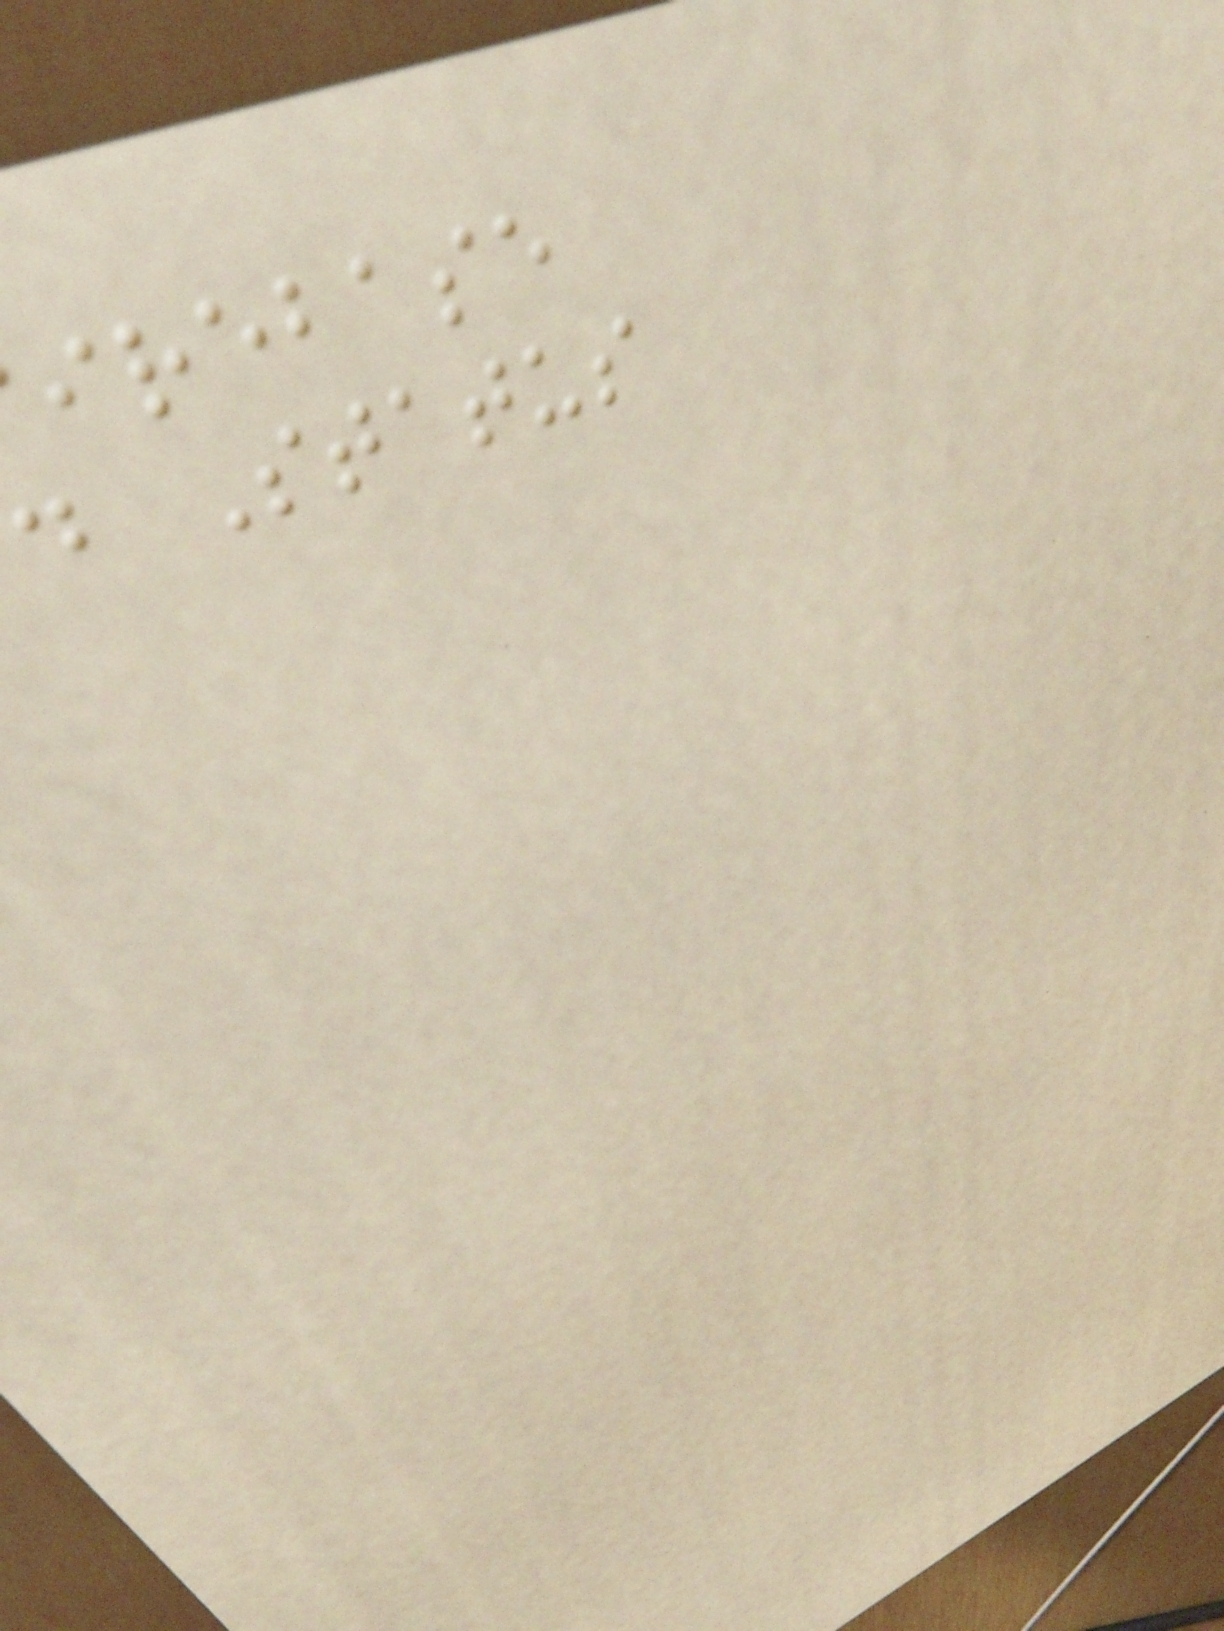irebase
d Status
